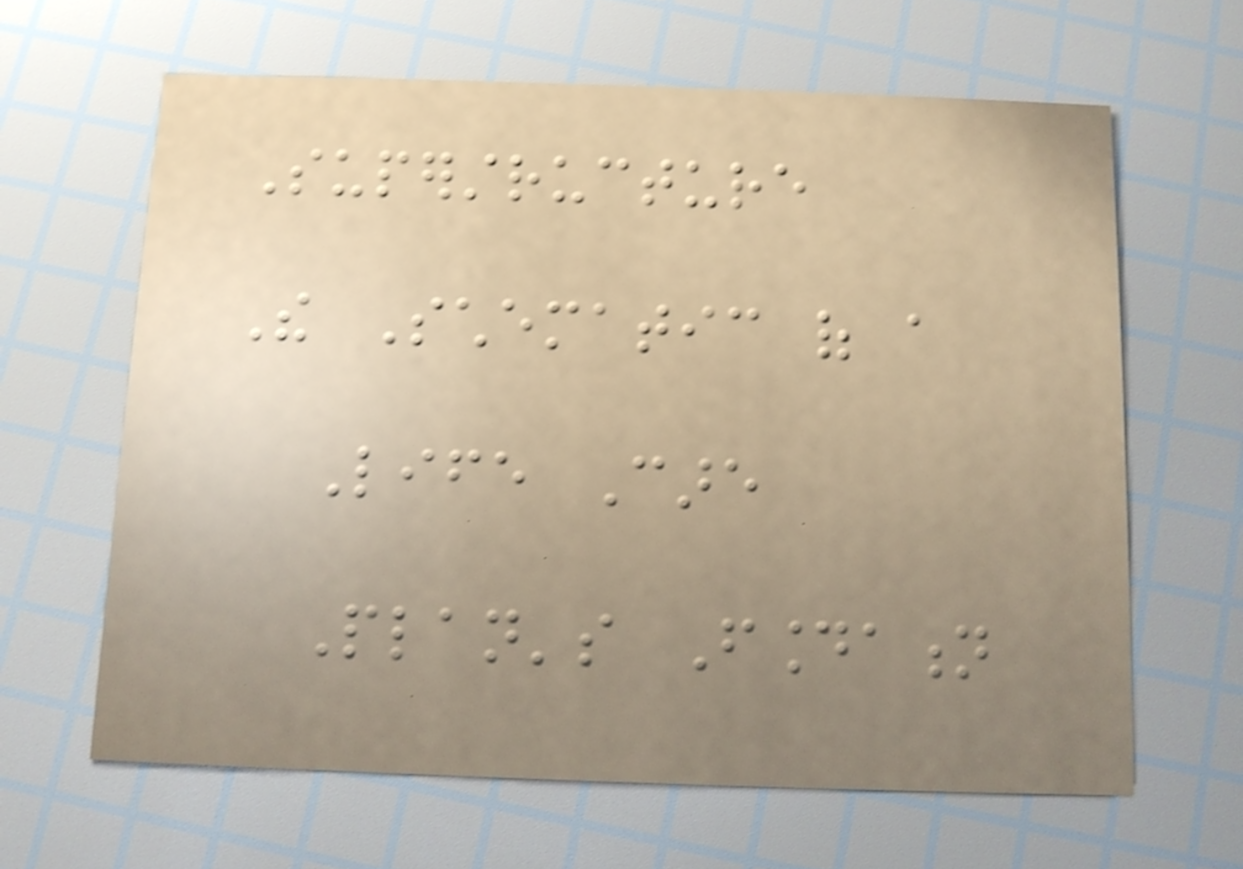Superstructure
The Schematic of a
Life Care
Plan's Foundation
